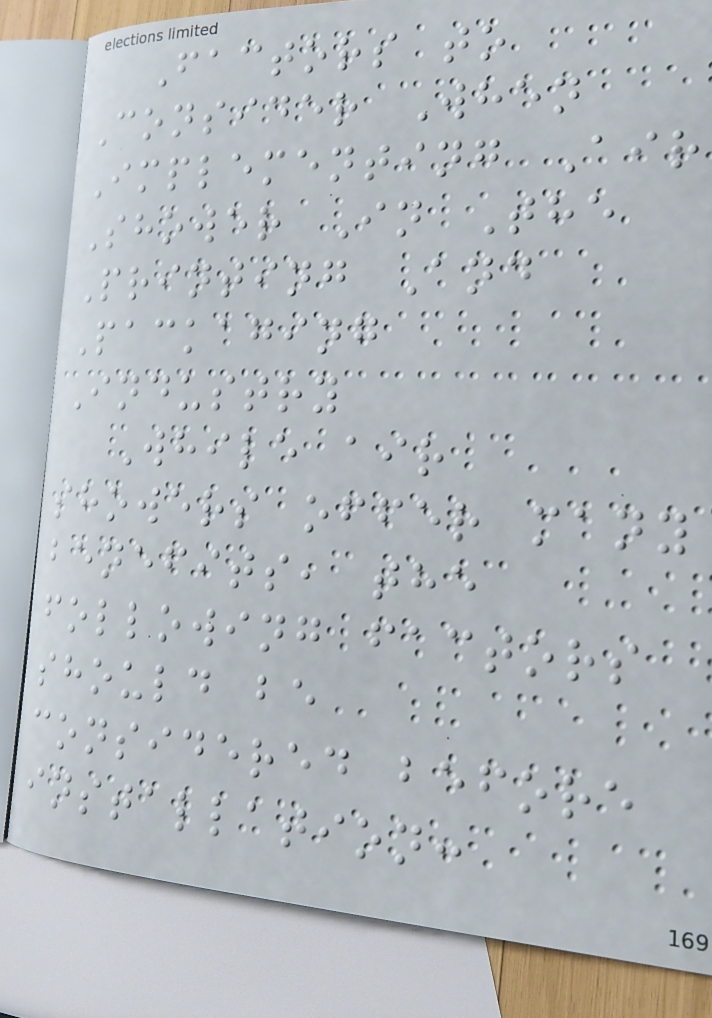Factors to
Consider When
Implementing Air
Shower In The
Printing And
Packaging
Industry
While air
showers offer many
benefits, the
following factors
should be
considered before
installation:
